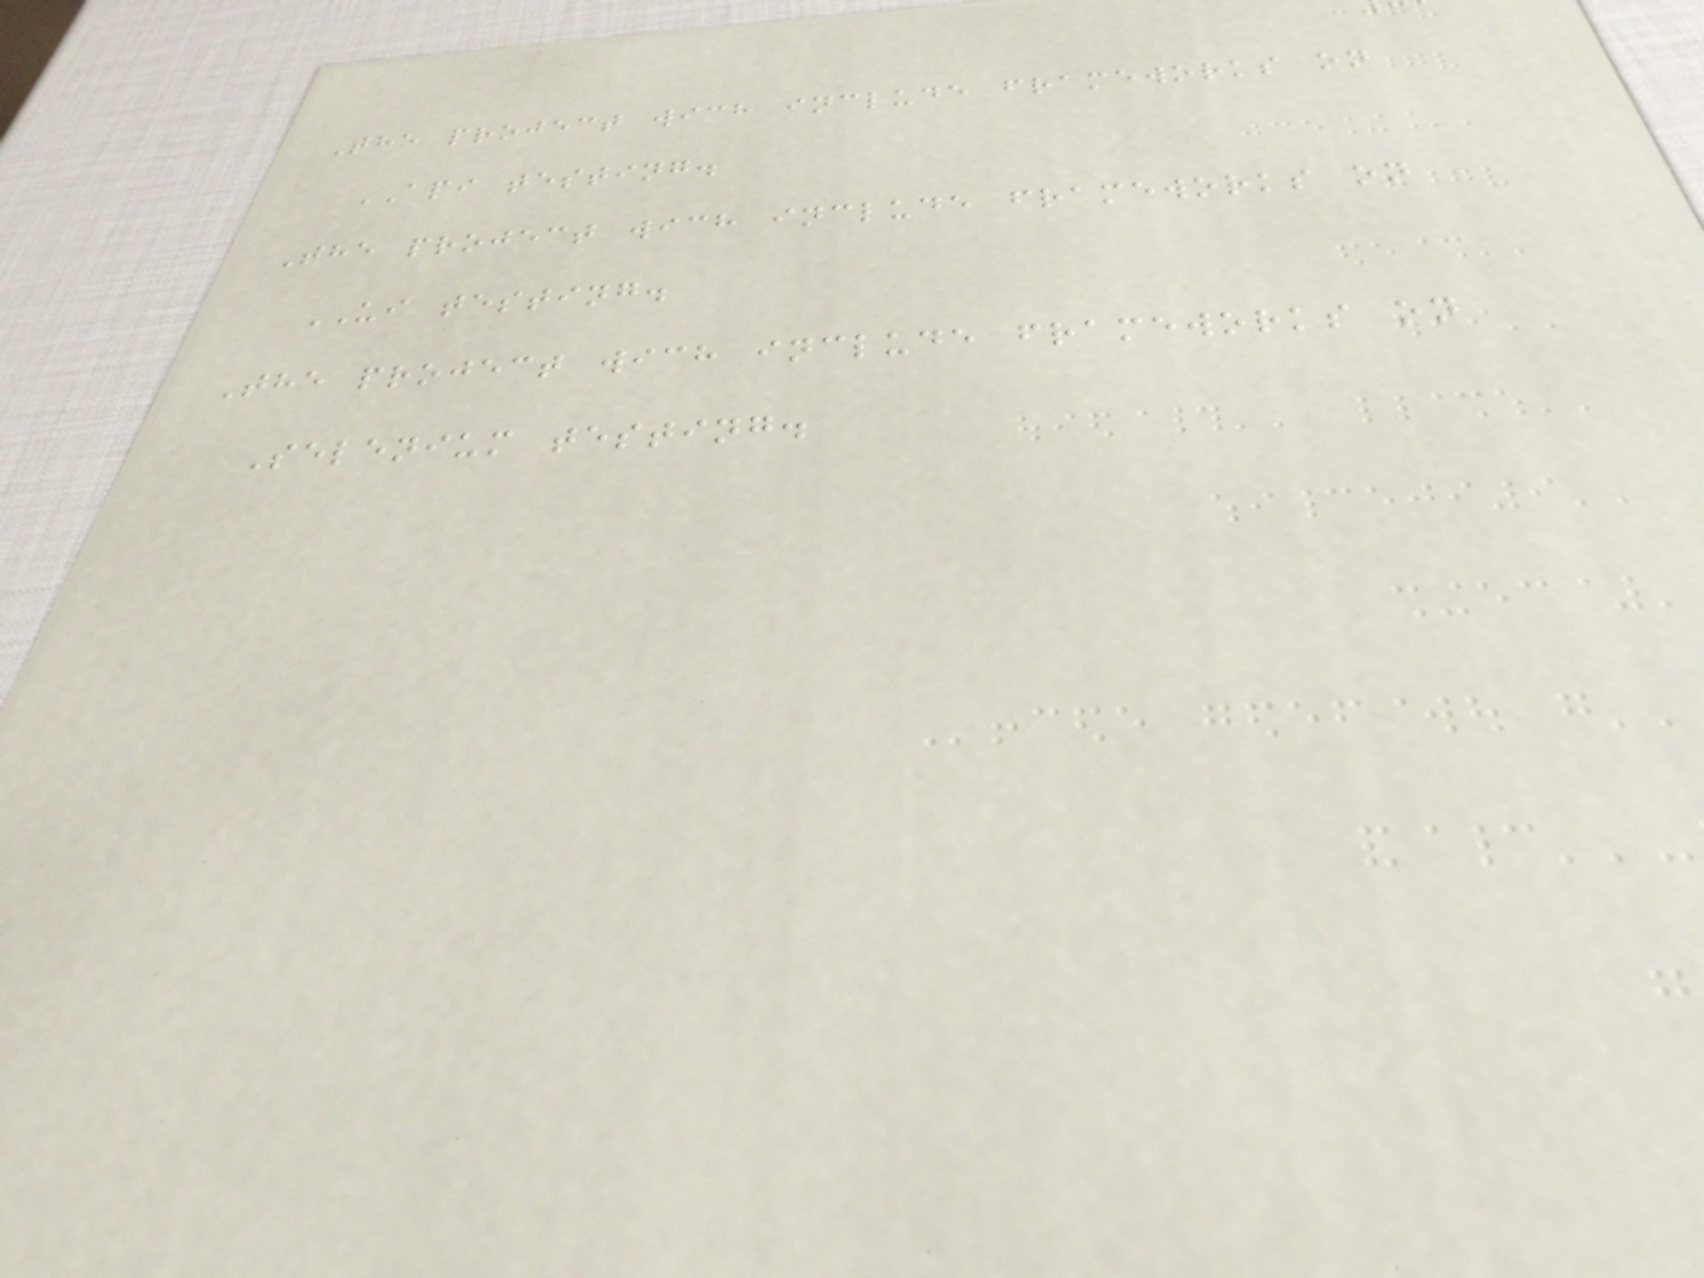The project wich include frameworks on
API testing.
The project wich include frameworks on
UI testing.
The project wich include frameworks on
Selenium testing.
